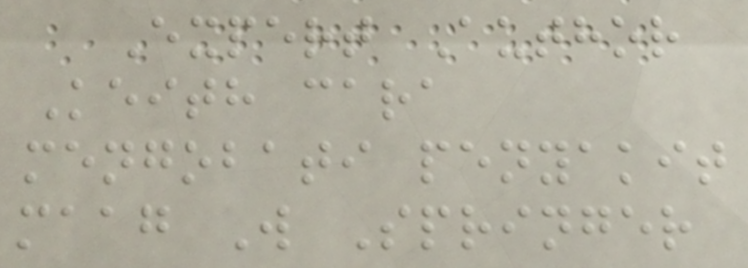Expert Author
Keith cara
mengobati penyakit
maag W Springer
